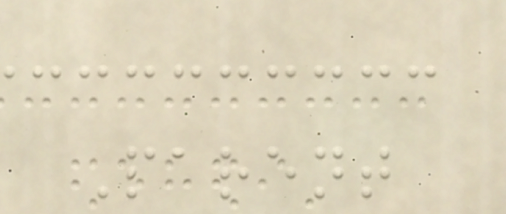Parent
